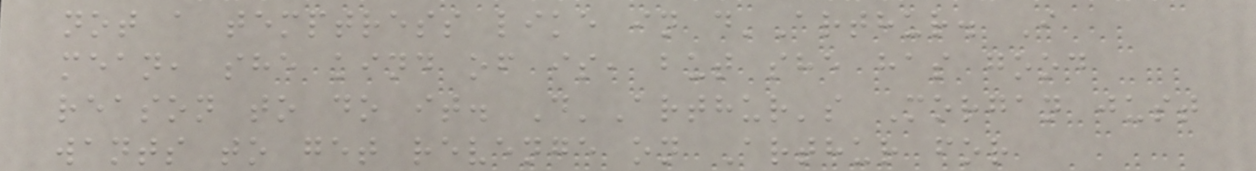not a temptress like in d'Arthur. I
mean, she kind of is, but she has good
reason to do it. D'Arthur's Morgan just
wants to get revenge on Arthur for
